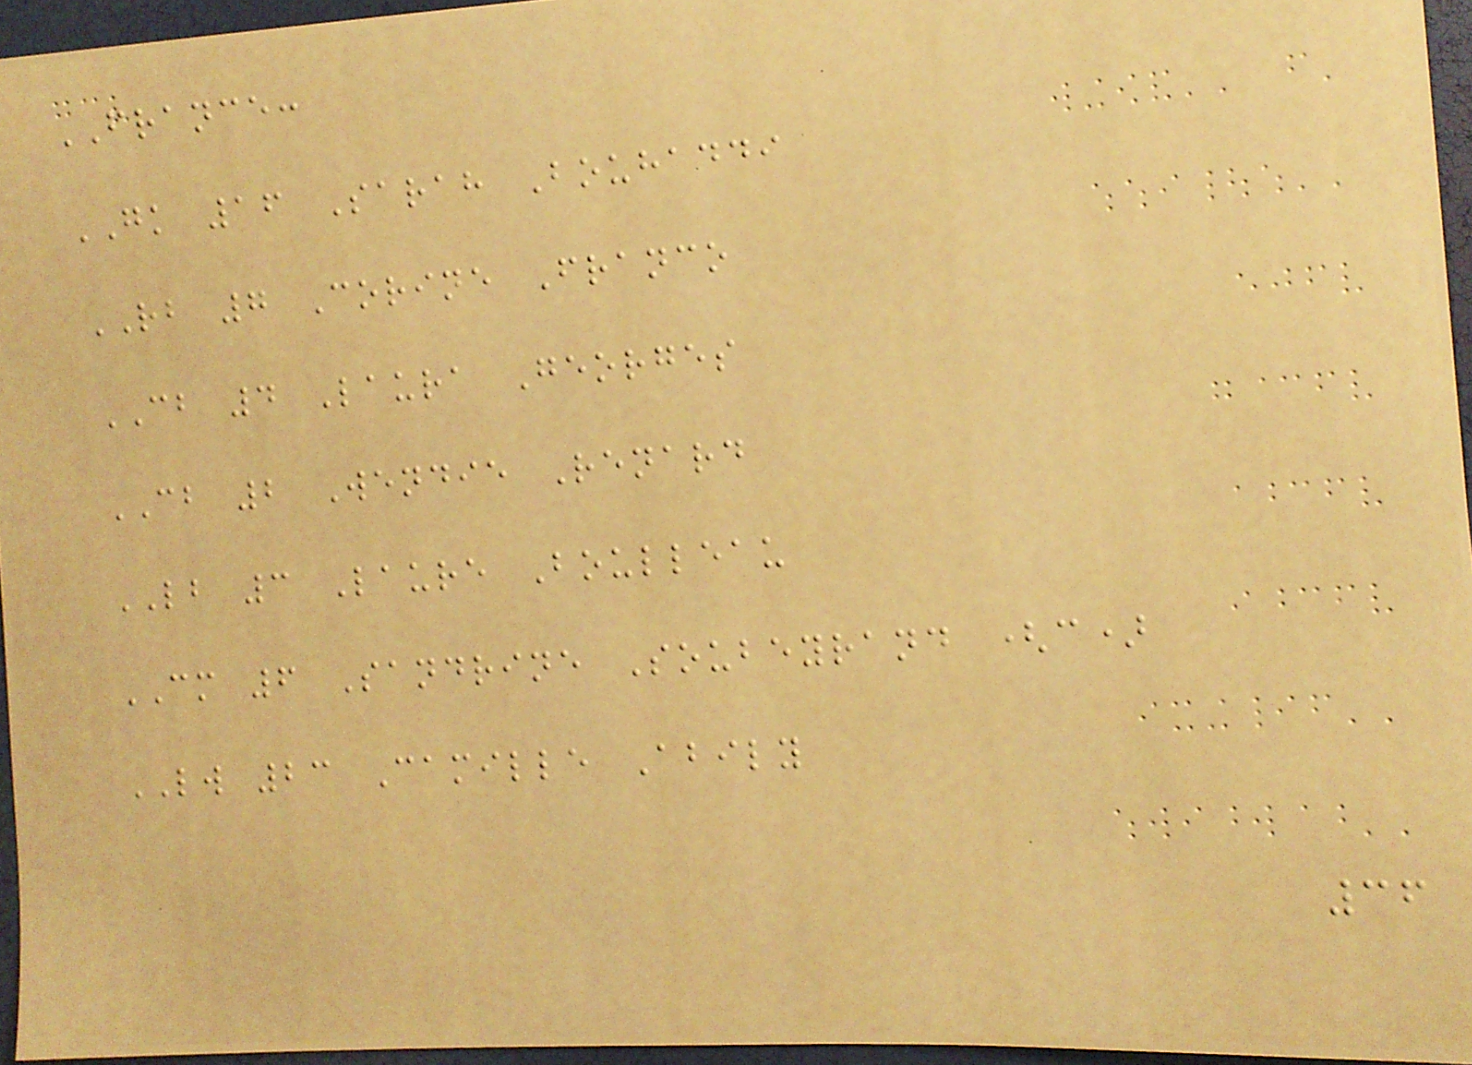FRANCE:
GK 16 Sarah Bouhaddi
RB 7 Corine Franco
CB 4 Laura Georges
CB 2 Wendie Renard
LB 3 Laure Boulleau
CM 6 Sandrine Soubeyrand (c)
LW 23 Camille Abily
36
